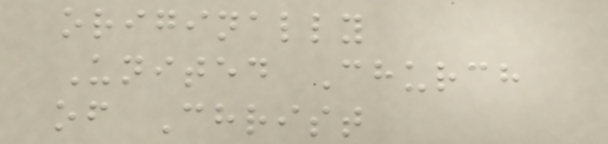originally
United Church
of Christ
